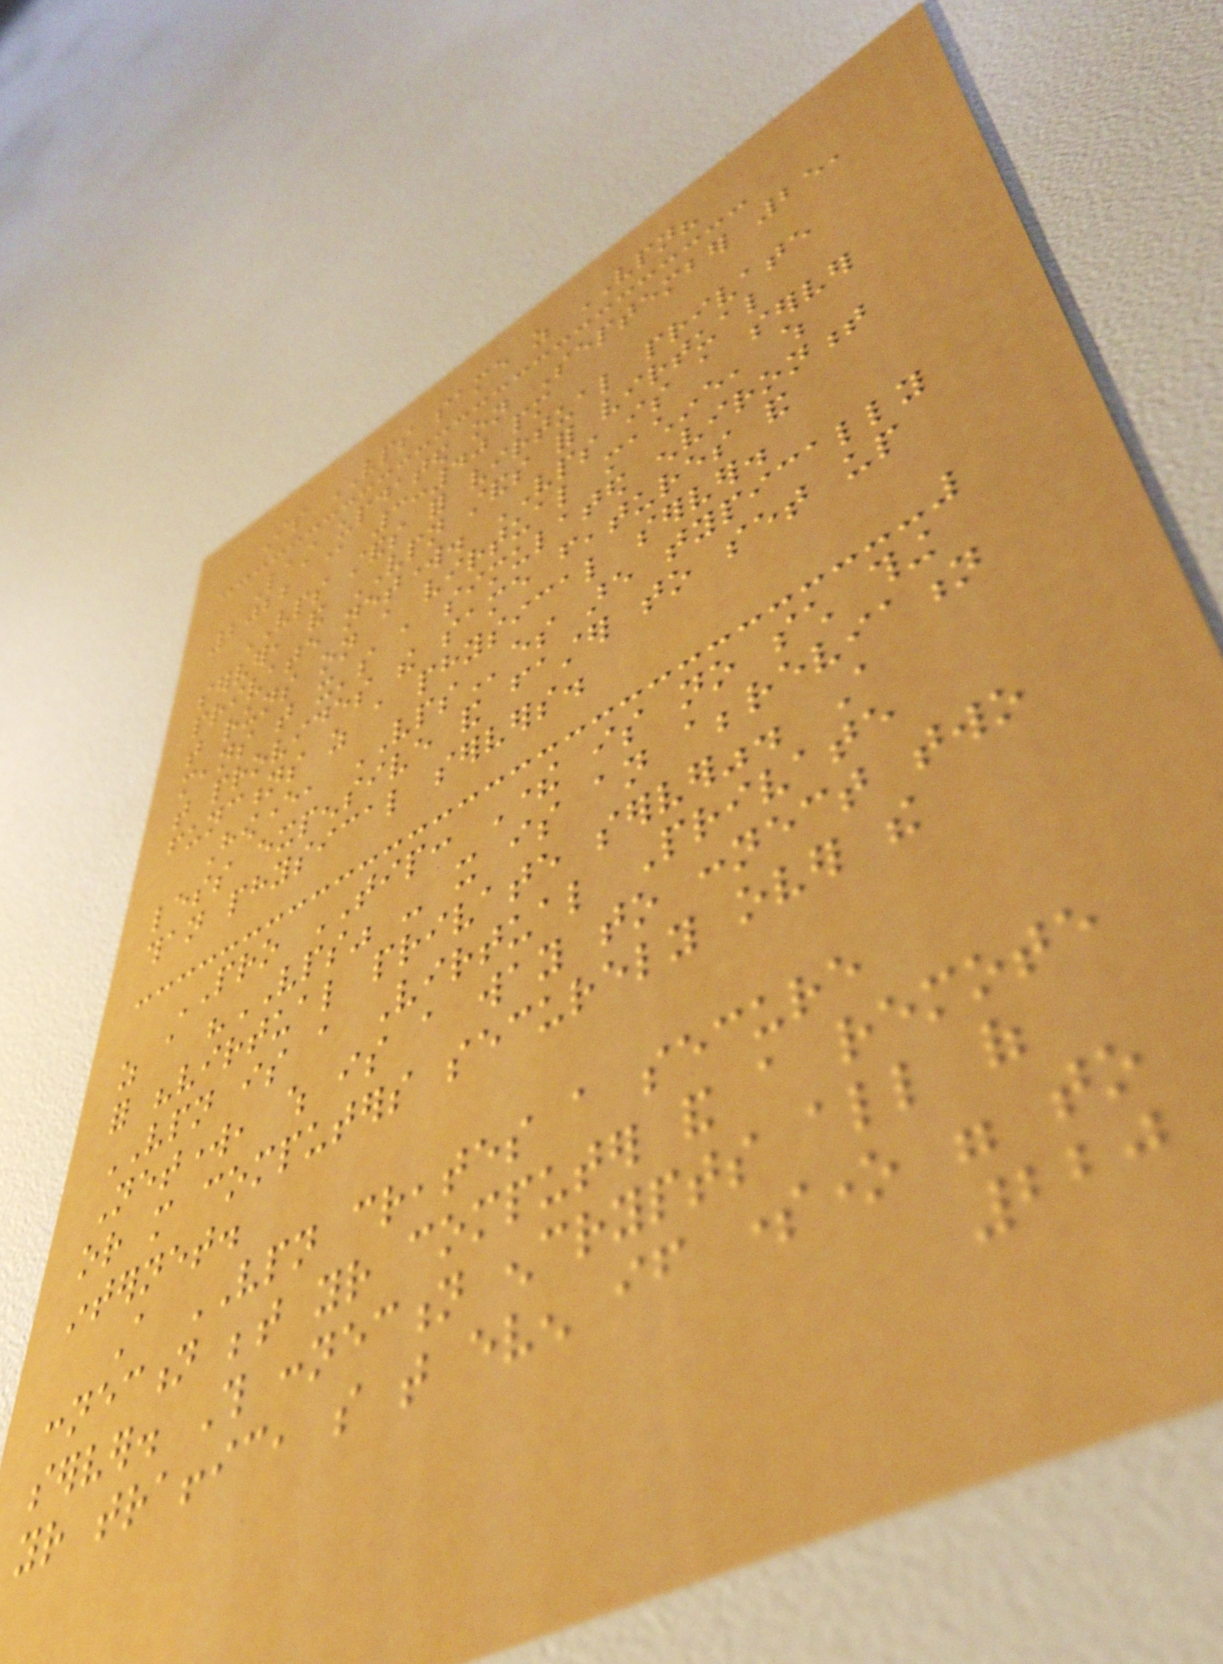Is VPS same as VPN?
Last updated on September 25,
2022 @ 3:40 pm
VPS stands for virtual private
server, and VPN stands for virtual
private network. VPS is a server
that runs on a virtual machine, which
means that it's a simulated environment
that provides the same features and
functions as a physical server.
However, VPSes are typically
less expensive and faster to set up
than physical servers.
PRO TIP: There is no such thing
as a "VPS" - it is an abbreviation
for "virtual private server". A
VPN is a Virtual Private
Network, which is a way to connect two
or more computers securely over the
internet.
A VPN creates a secure
connection between your computer and a remote
server. This connection encrypts all of
your traffic, so that even if someone were to
220
